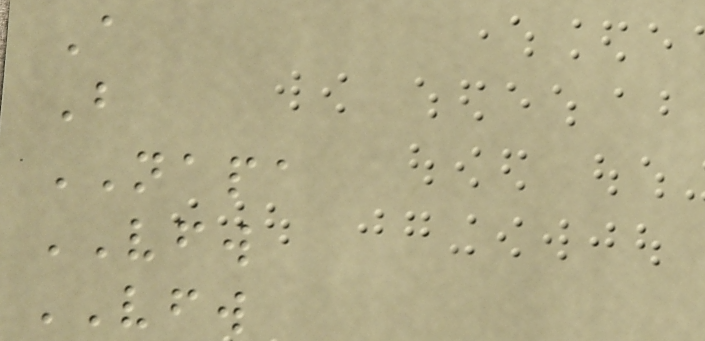A
B
NAPA
VFW
VFW
